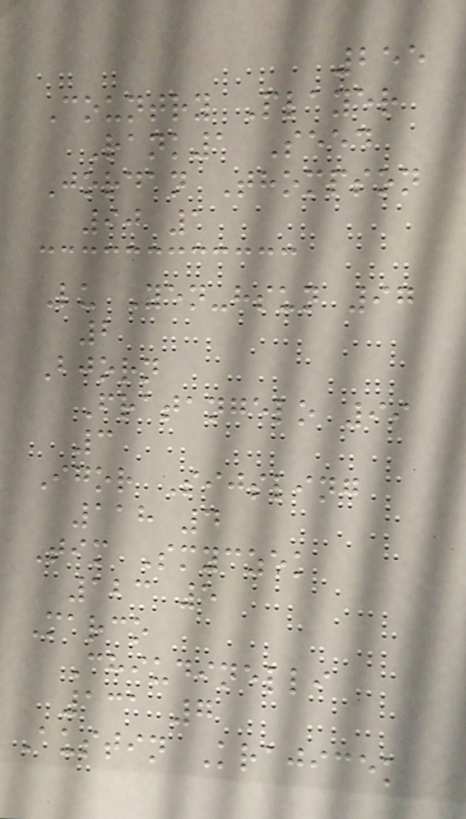255
Country Player
Rank1 Seed
Jordan Thompson
90 1
Lu Yen-hsun 97
2
Bjorn
Fratangelo 99
3
Igor Sijsling
118 4
Tim Smyczek
123 5
Marco
Chiudinelli
131 7
Austin Krajicek
